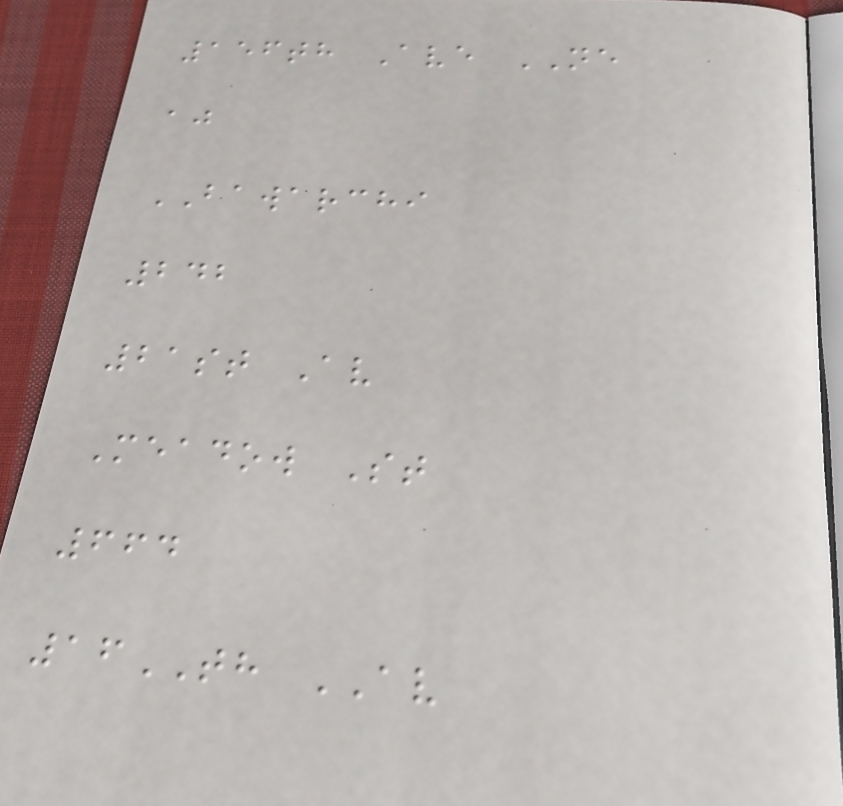156th Ave NE
aj
BAWARCHI
242
21st Av
Meadow St
664
16TH AV
